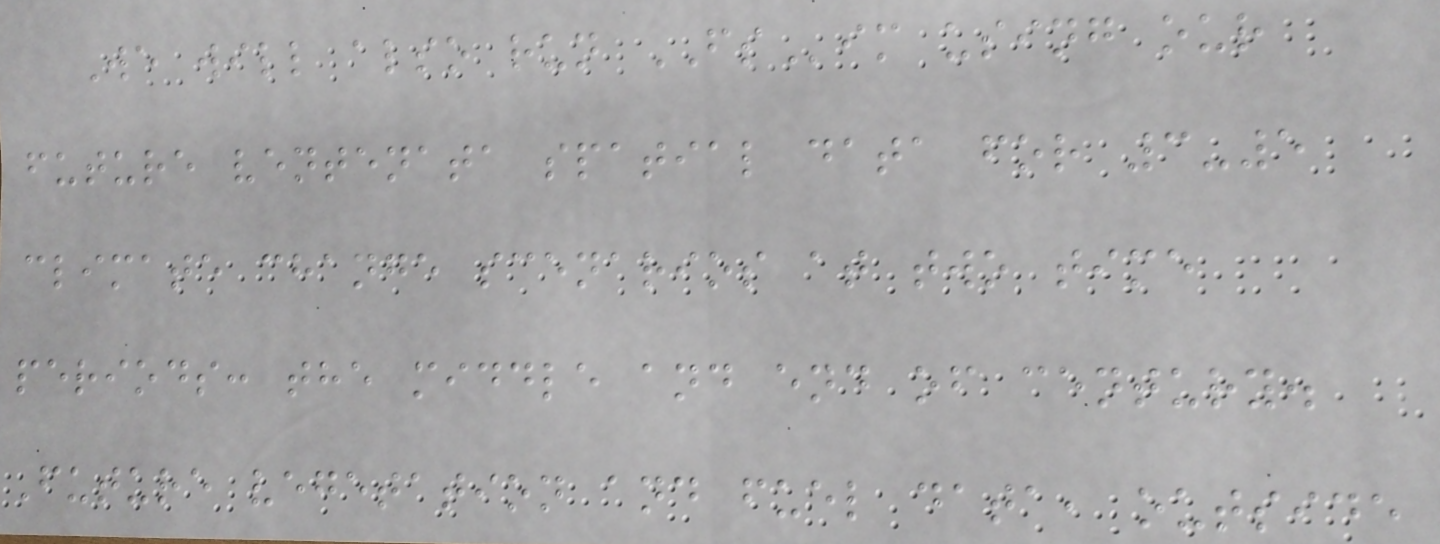We will also run FSim using our
future ventenata spatial data for 3-5
climate change scenarios at two time
periods: the middle and end of century.
Future vegetation and fuel data, outside
